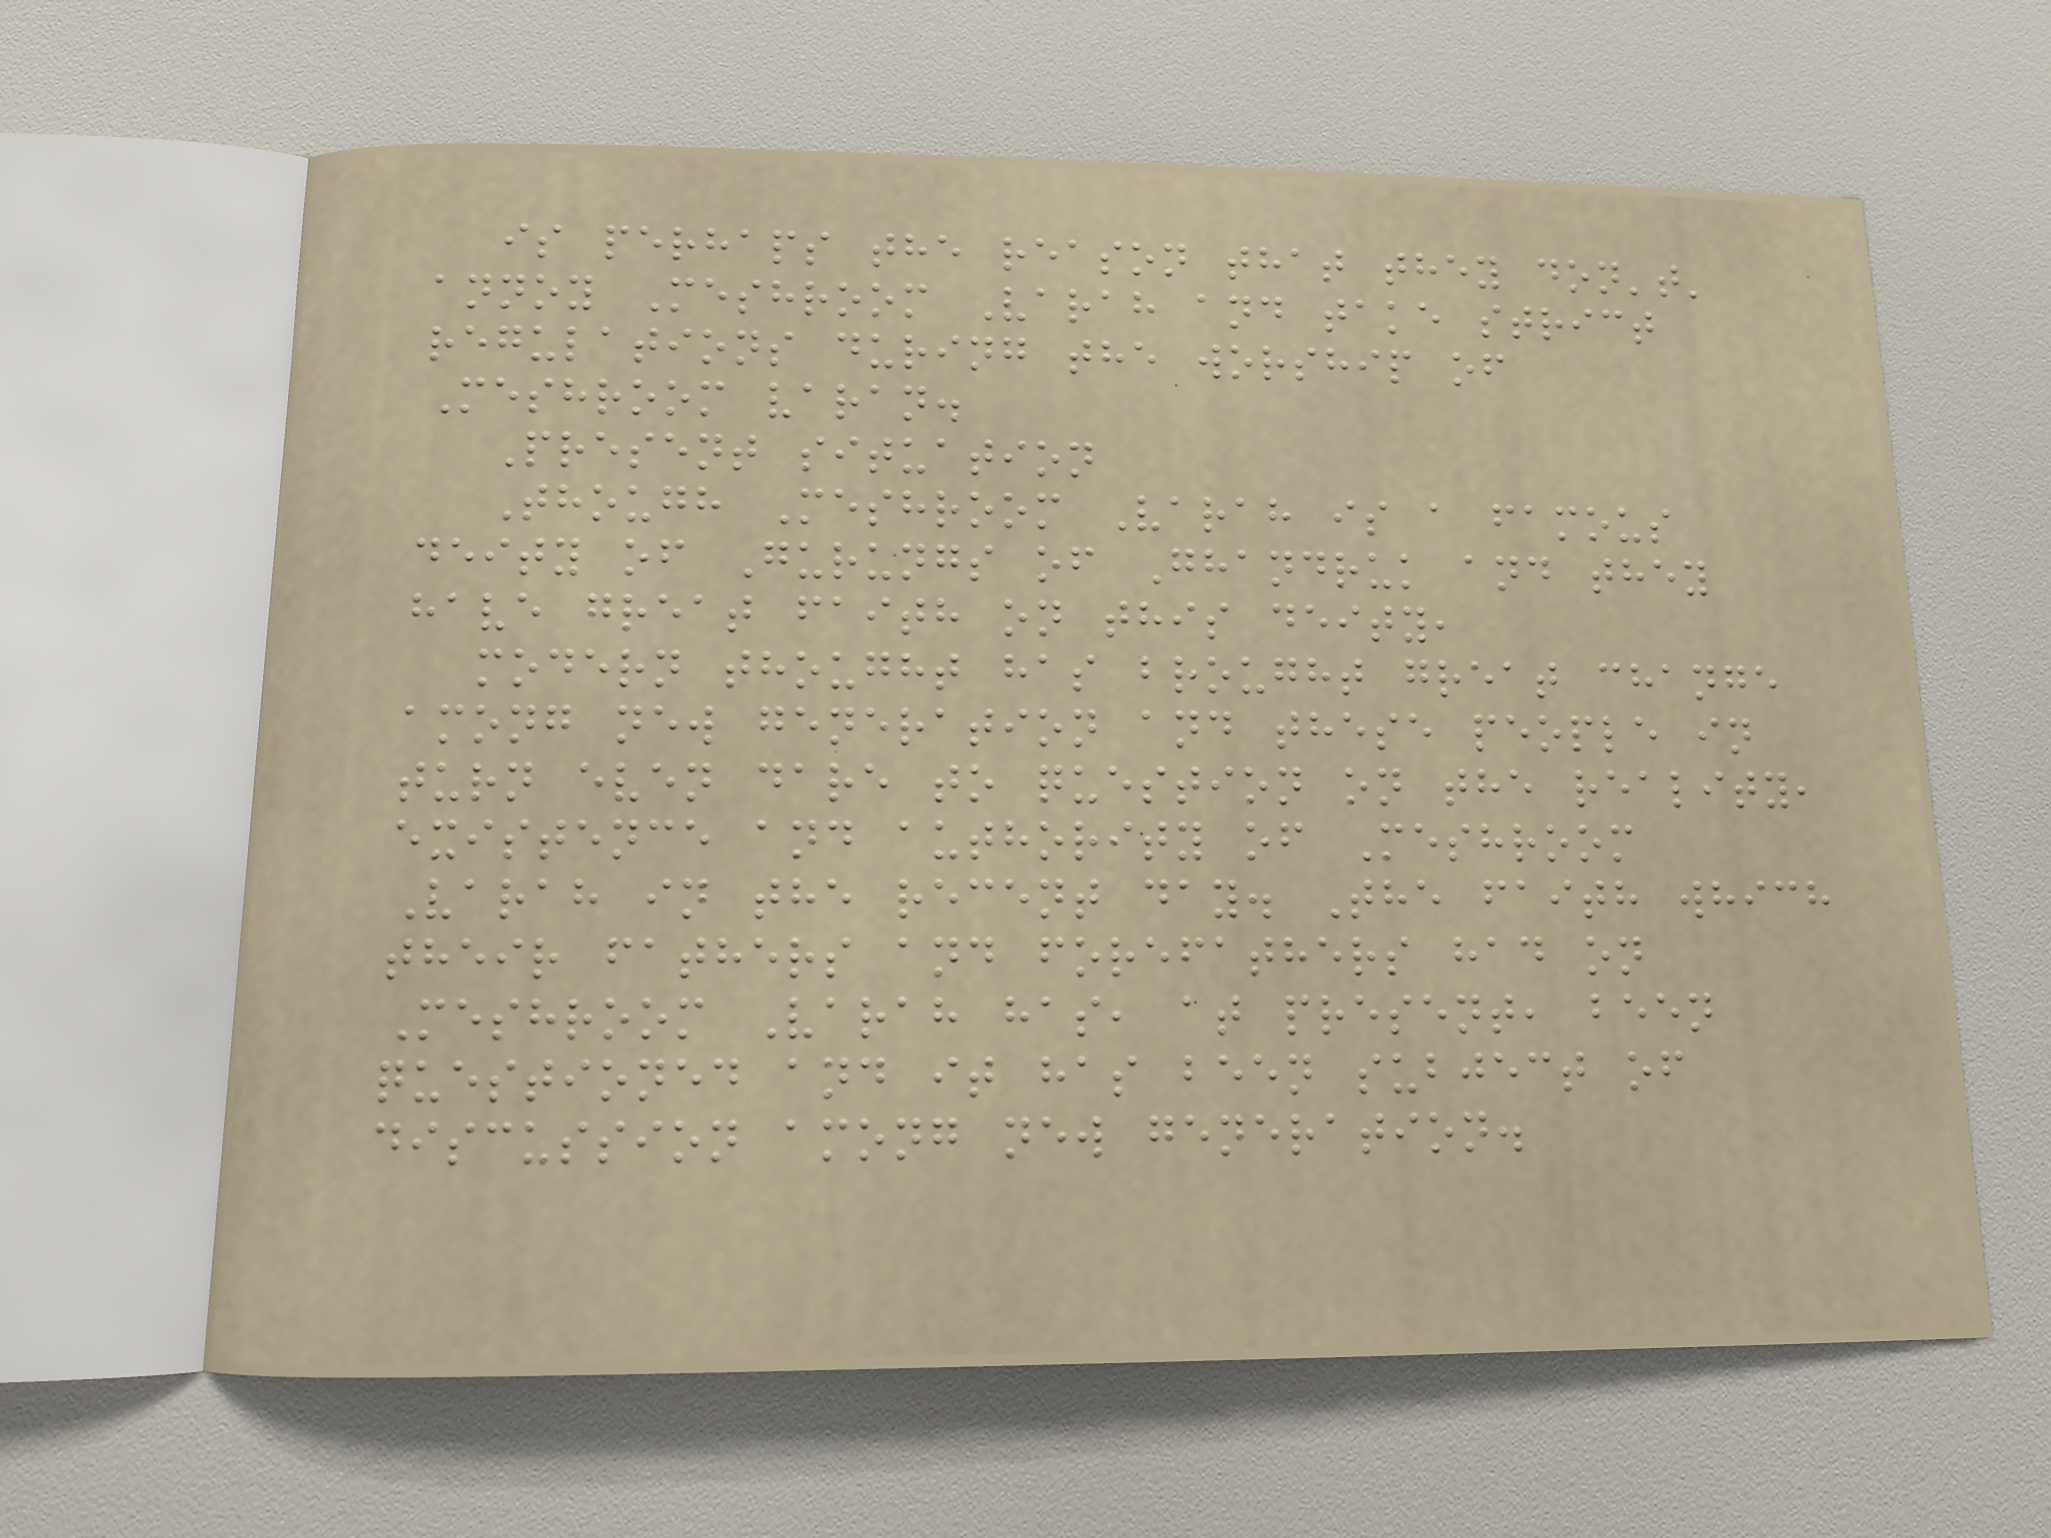is perhaps the reason that they don't'
annoy Meshroom Varah and take strict
regulations during the worship of
Meshroom varan.
Present situation
Though Meshroom Varah is a famous
deity of Gurungs of Ghandruk and they
have great faith on this deity,
modern thought has brought great change
among new generation and these people in
turn even dare to question on the reality,
existence and authority of Meshroom
Varah in the recent day. The faith which
their fathers and forefathers had on
Meshroom Varah has, at present, been
questioned and it has been subject of
discussion among new generation.
